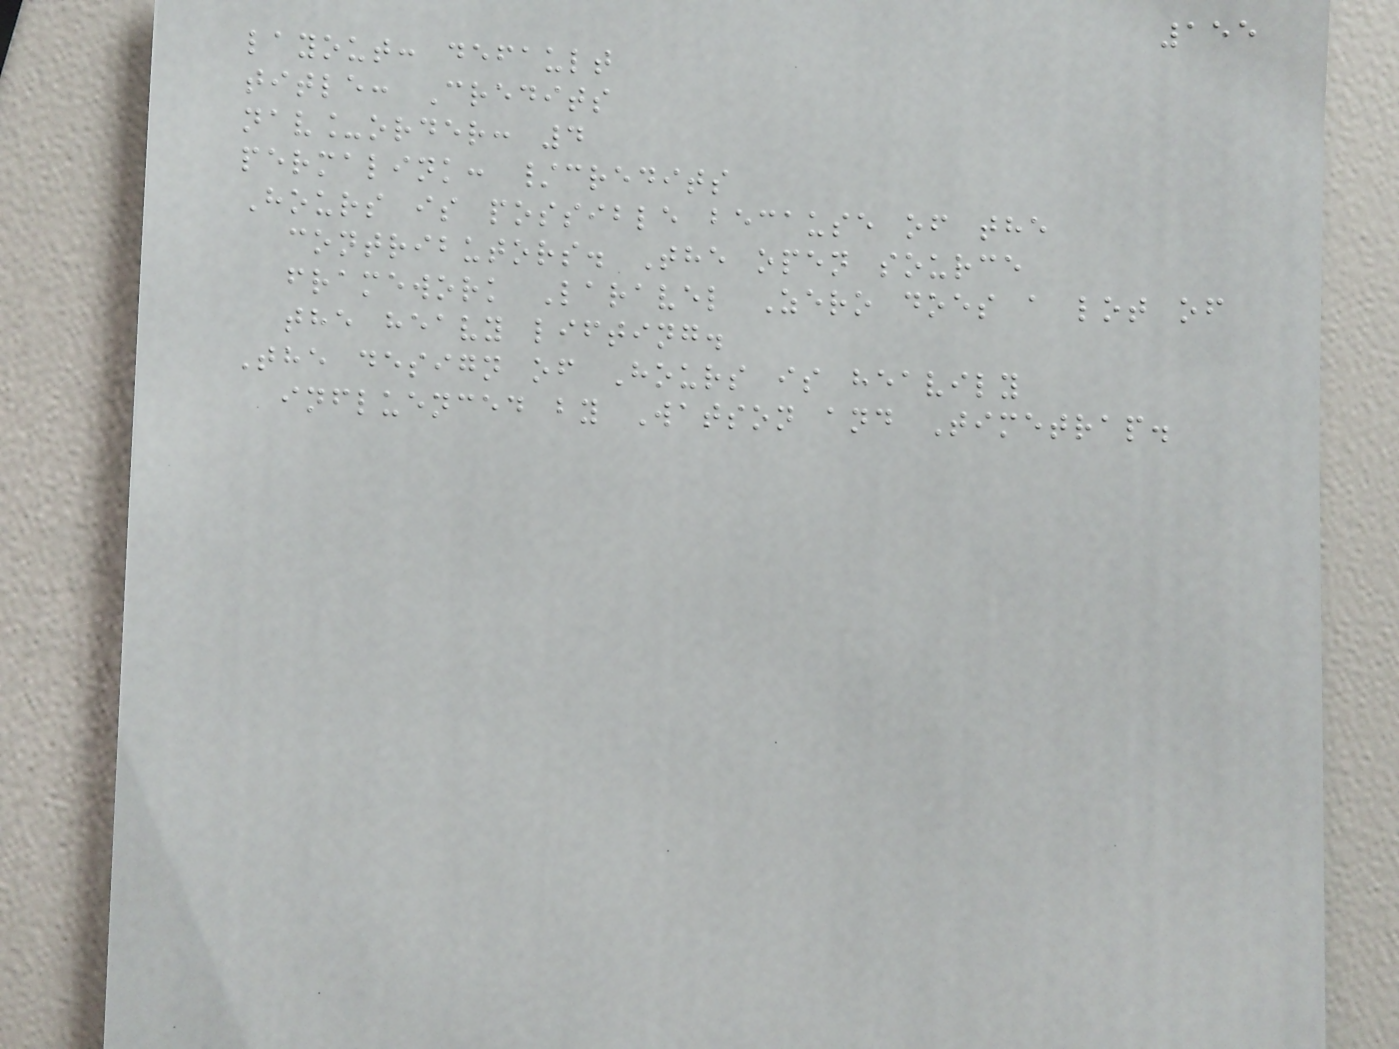155
layout: default
title: Credits
nav_order: 4
permalink: /credits
Hours is possible because of the
contributors. The open source
framework Laravel Zero does a lot of
the heavy lifting.
The design of Hours is heavily
influenced by Watson and Timetrap.
